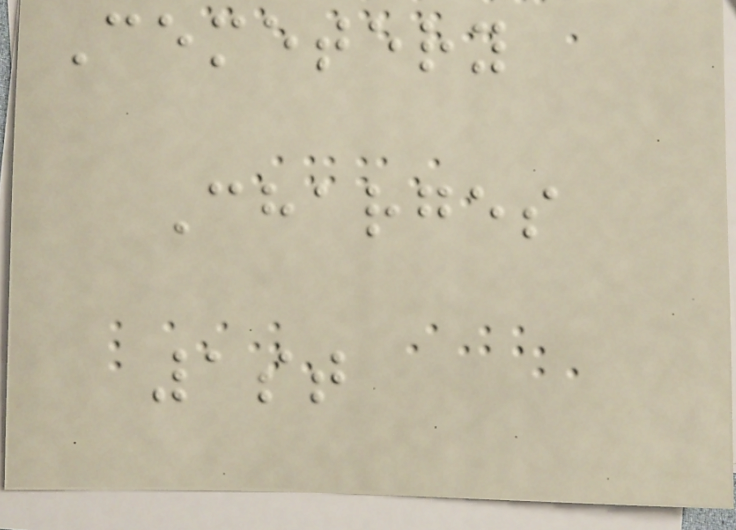Cemetery
Charges
1st
